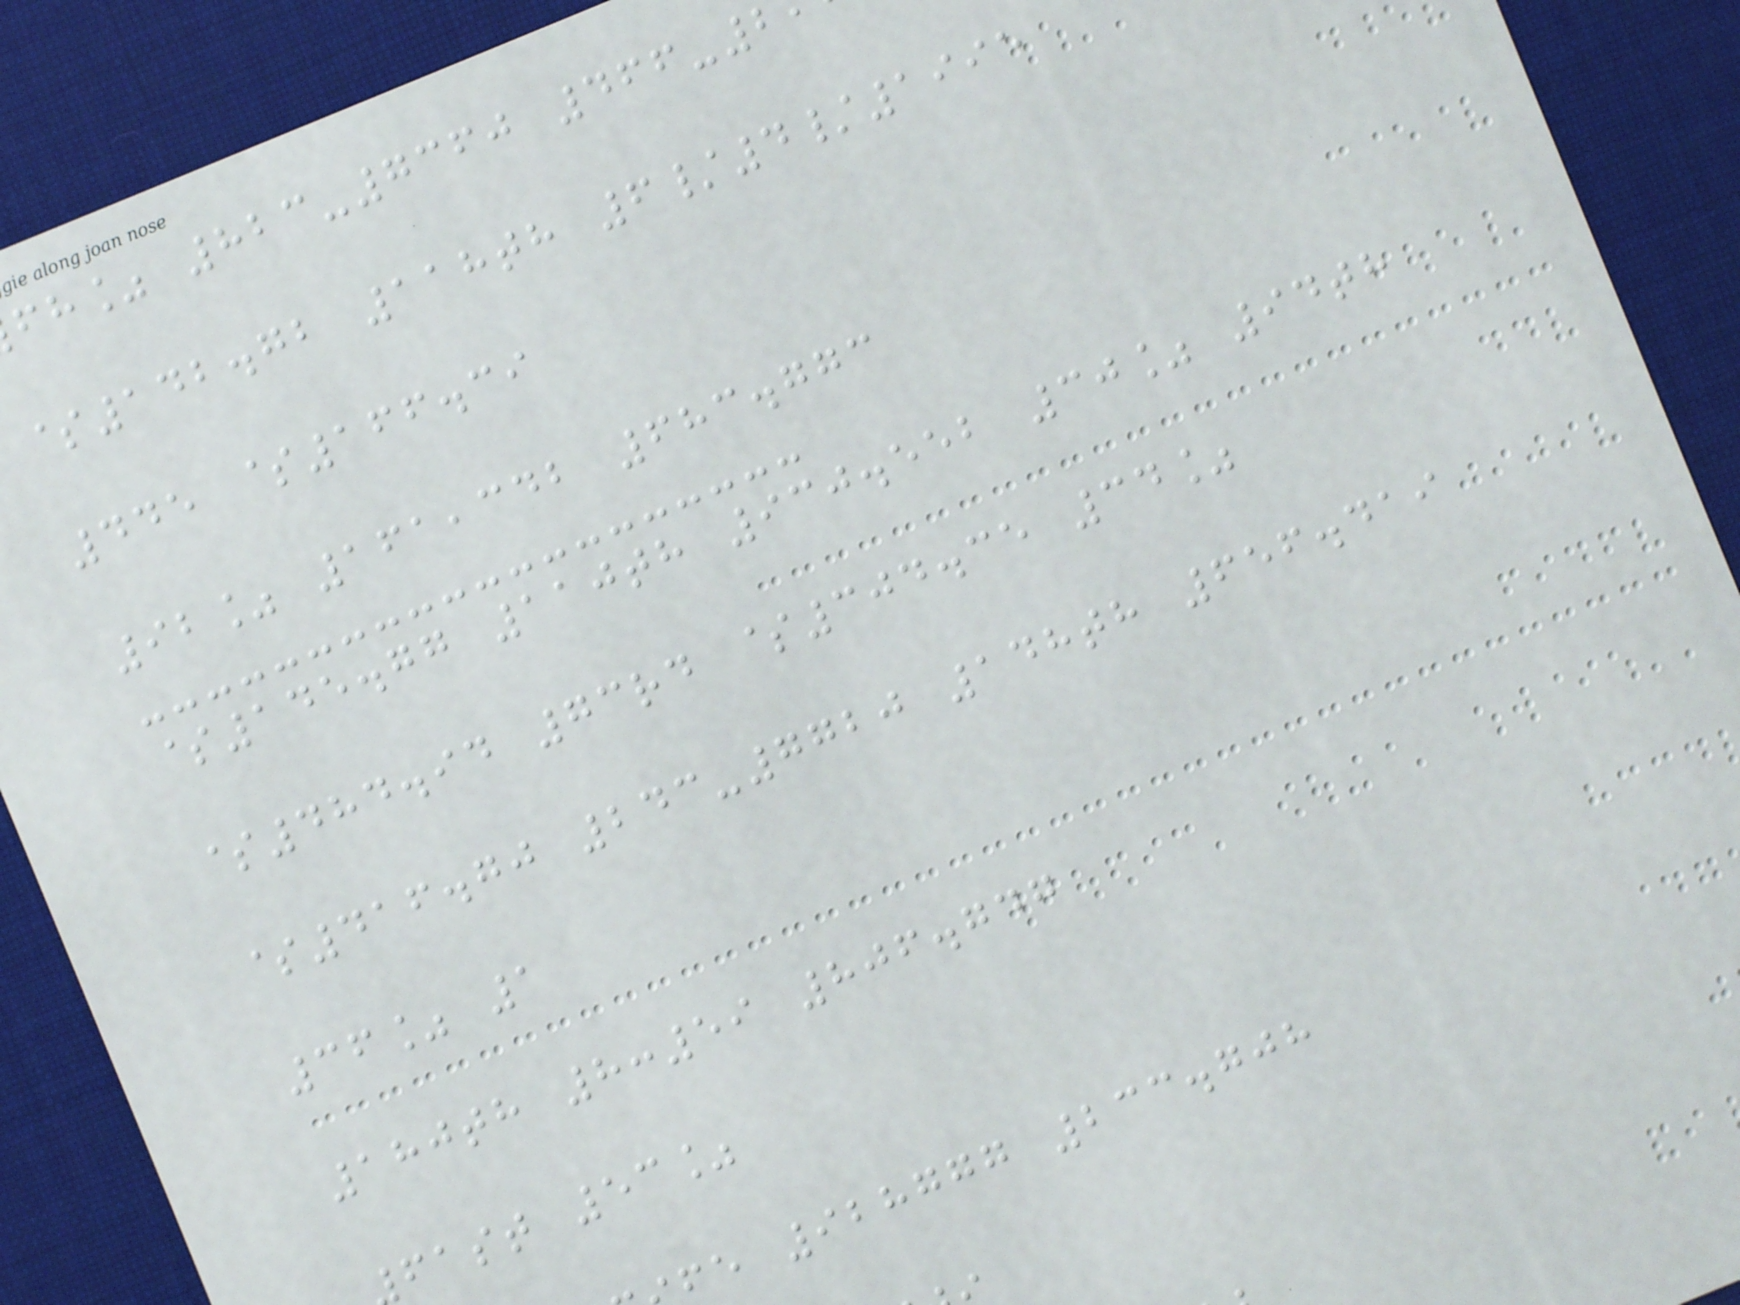fh% 823-7360 466-2
$142.72 118th 6/4/1995
445 $166.39
92% 161,342 683.773
$145.77 110th 930.552 30% 94th
$484.94 73rd $304.35 34%
$416.70 243-7720 148th 656.419
36% 1
180th 8:59 806.747
fast 53%
fe 928777 233.708
